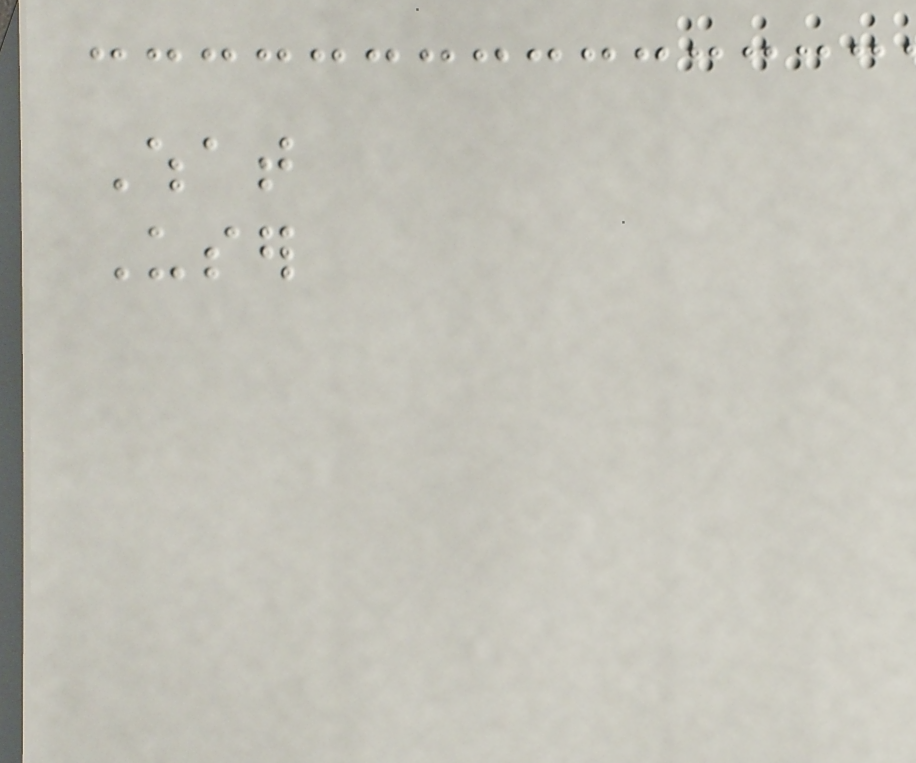What
User
